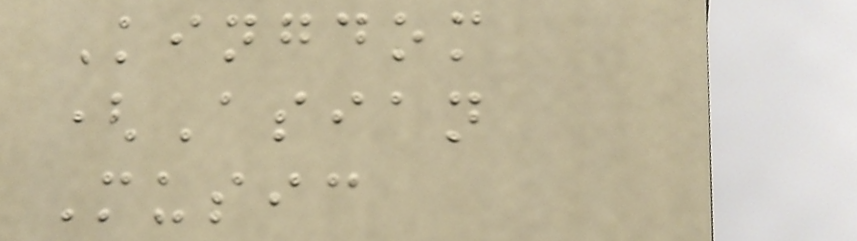Kingdom
(Asian
Music
